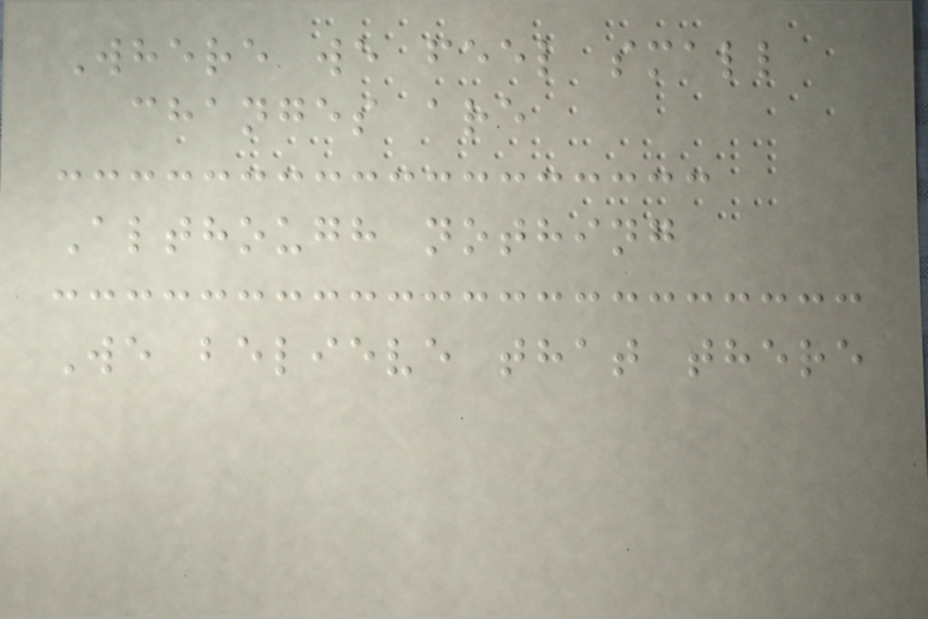Where we feel small
changes are
Although nothing
We believe that there
